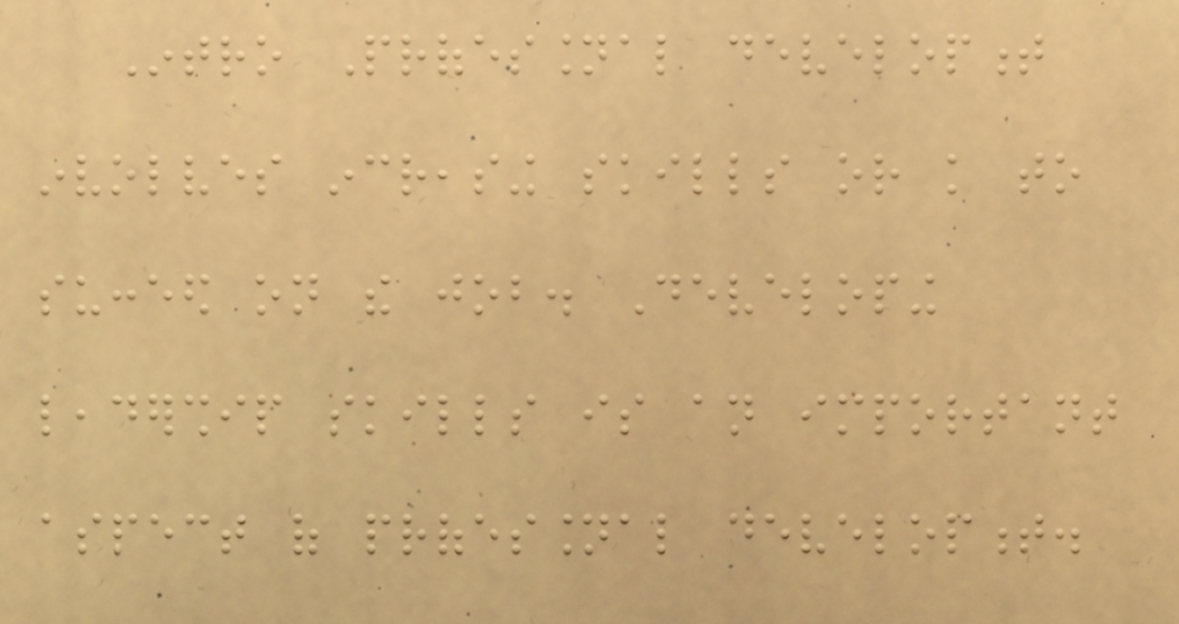Intro Professional development
involves increasing skills or knowledge to
succeed on the job. Developing
leadership skills is an important
aspect of professional development.
